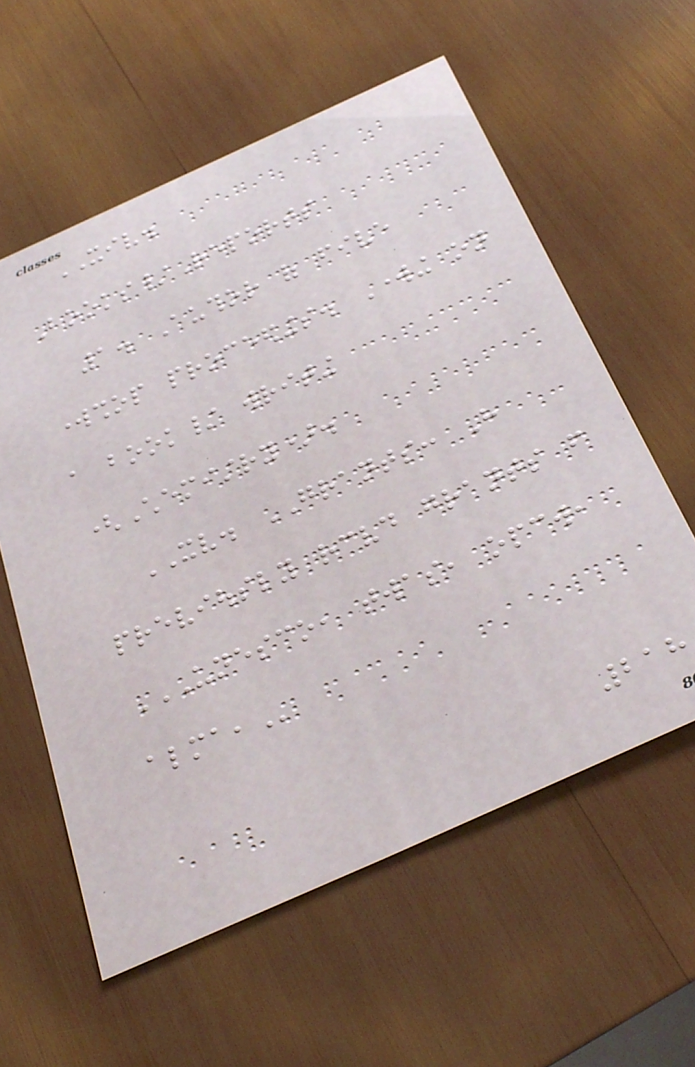XIV.
Books/Reports
1. Author of five
workshop proceedings. Working on
a book/ writing
(Chemistry).
XV. GRANTS: Have
previously received grants from
UNESCO, TWAS, OPCW,
ALMA,
218
